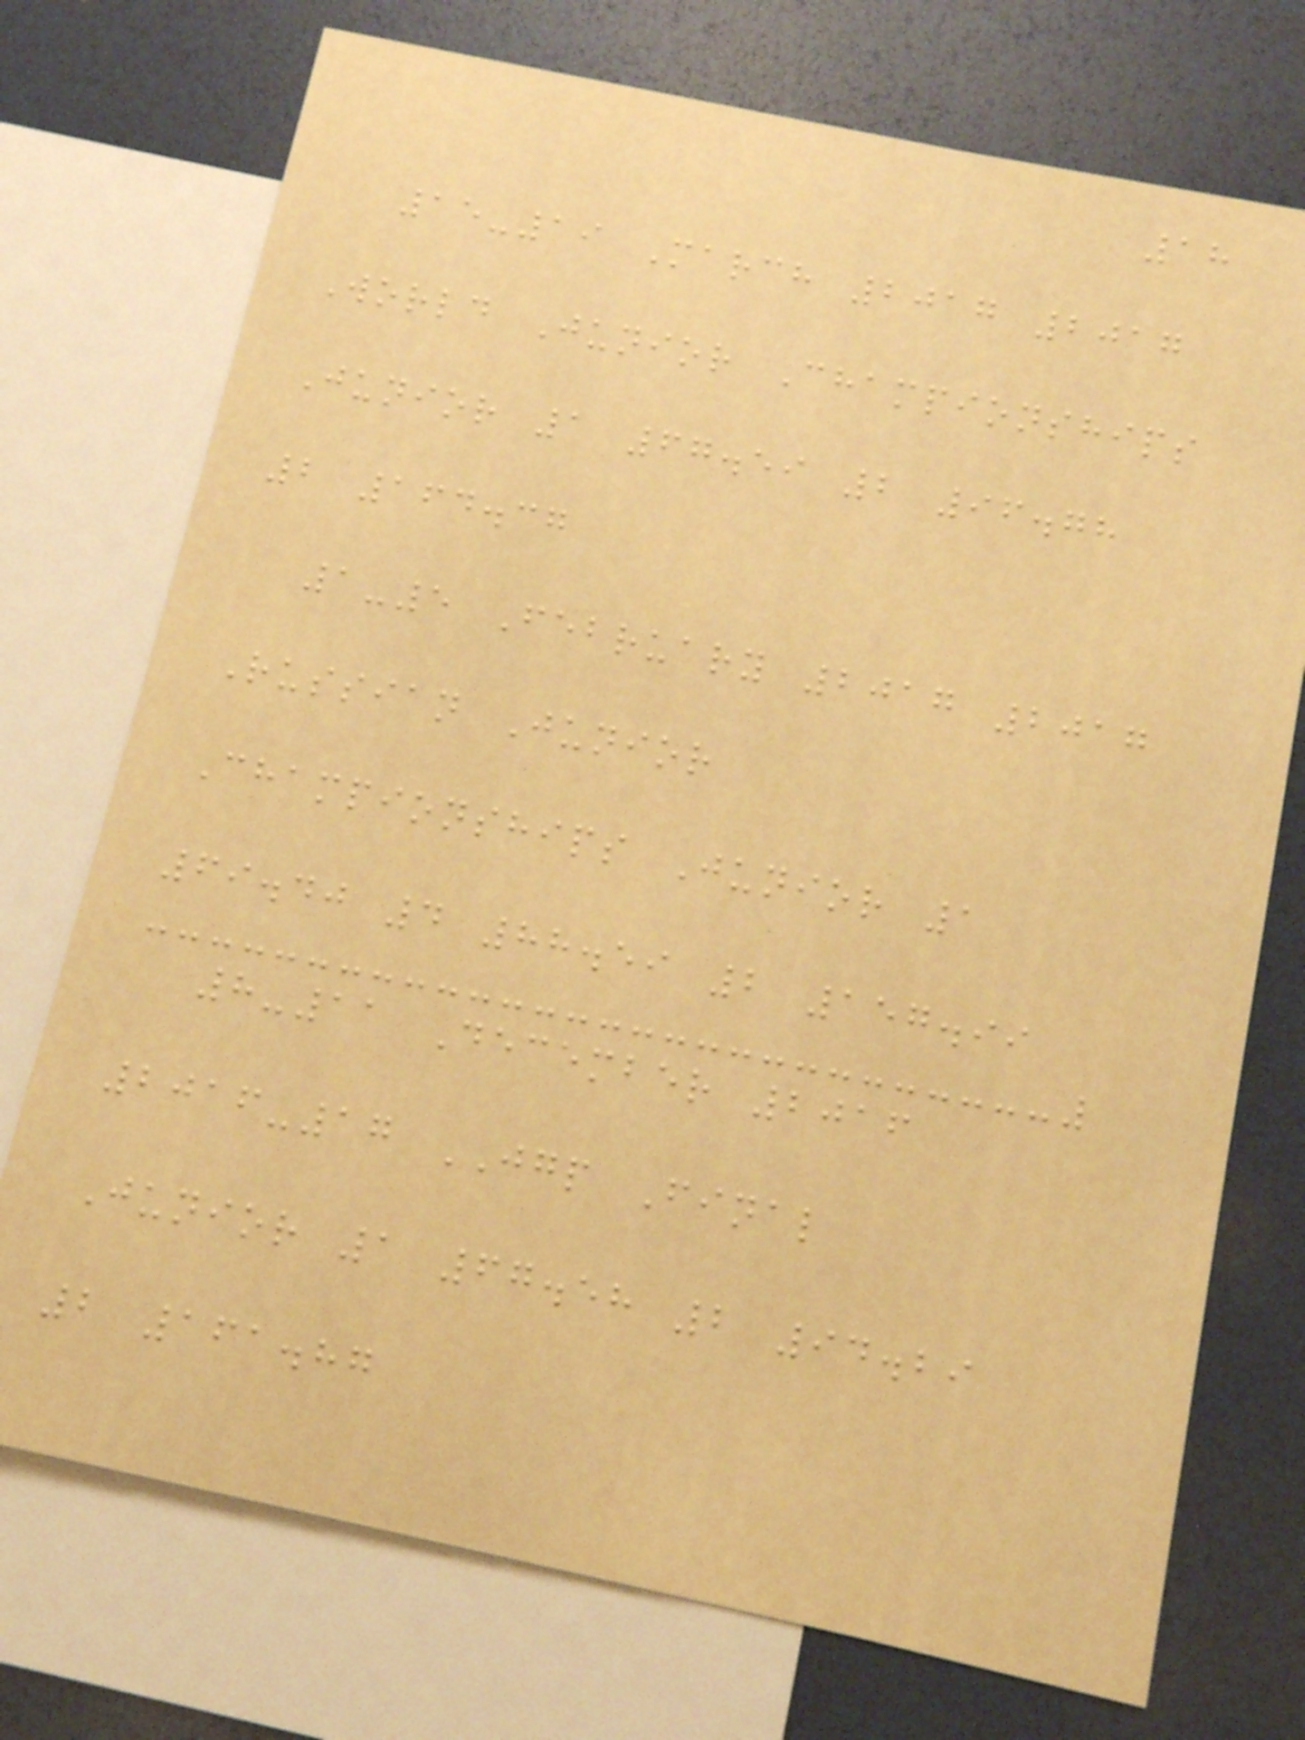18
15-19 March 2017 2017
World Junior Championships
Junior 1 67.59 2 96.78
2 164.37
1-5 February 2017 2017
Russian Junior
Championships Junior 1
69.40 4 88.59 2 157.99
8-11 December 2016
2016-17 JGP Final
Junior 1 67.58 2 94.29
2 161.87
